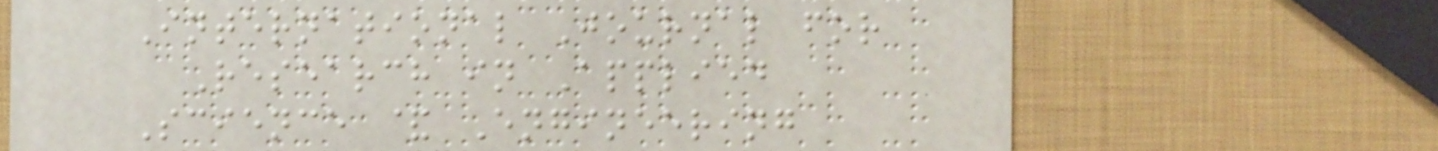International Journal for
Research in Applied
Science & Engineering
